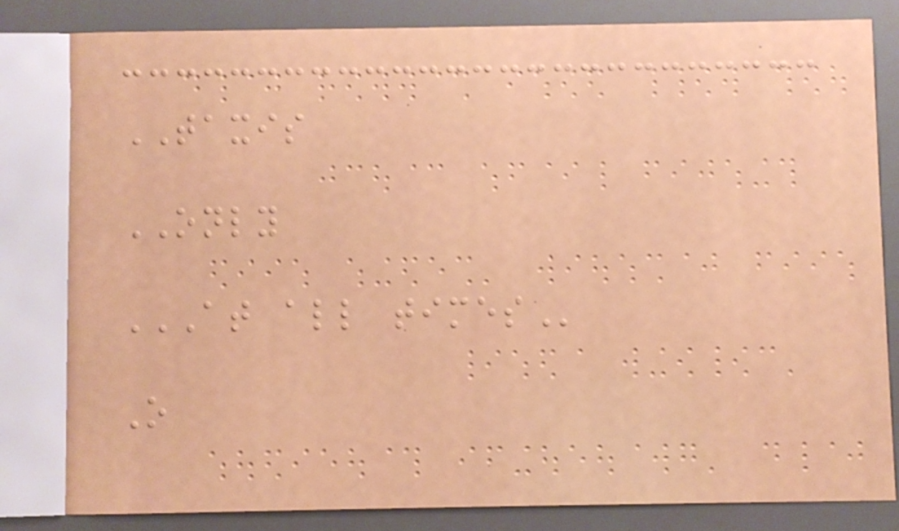TAXIS
ONLY
AT ALL TIMES
O
